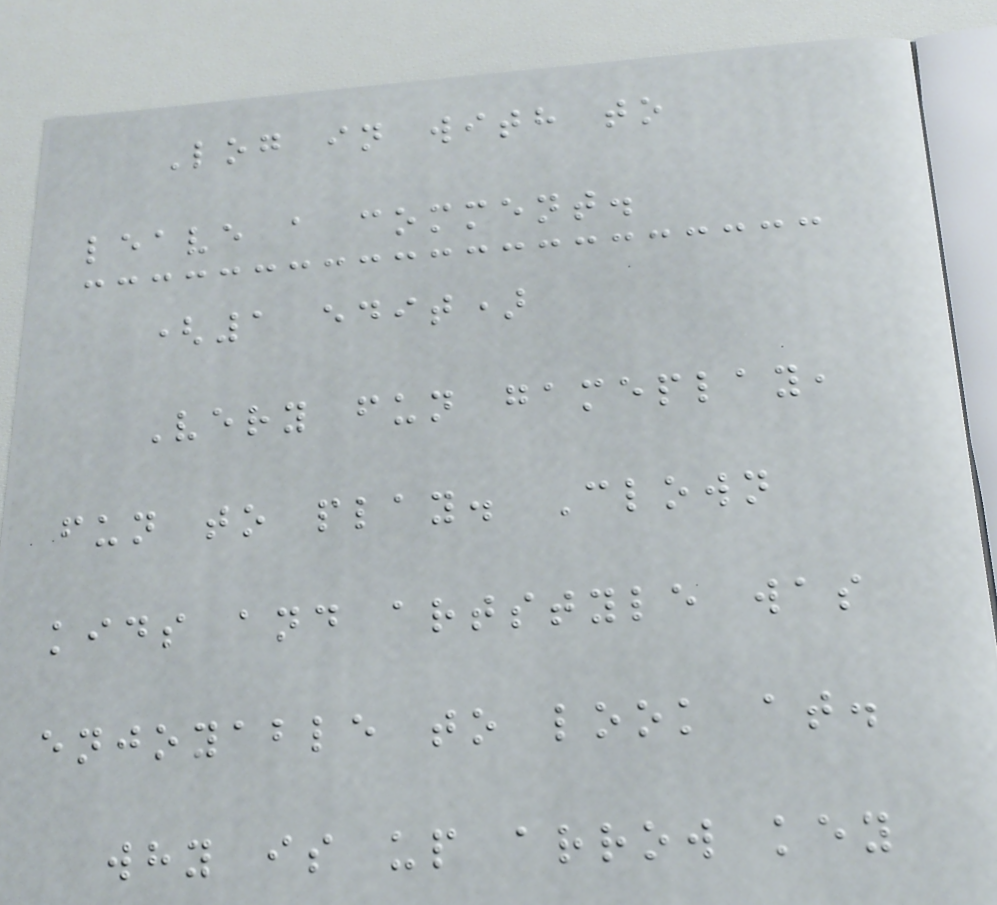Log in with to
leave a comment.
(1 edit)
Very fun gameplay,
fun to play. Clown
kids and artstyle was
enjoyable to look at.
why is up arrow key
